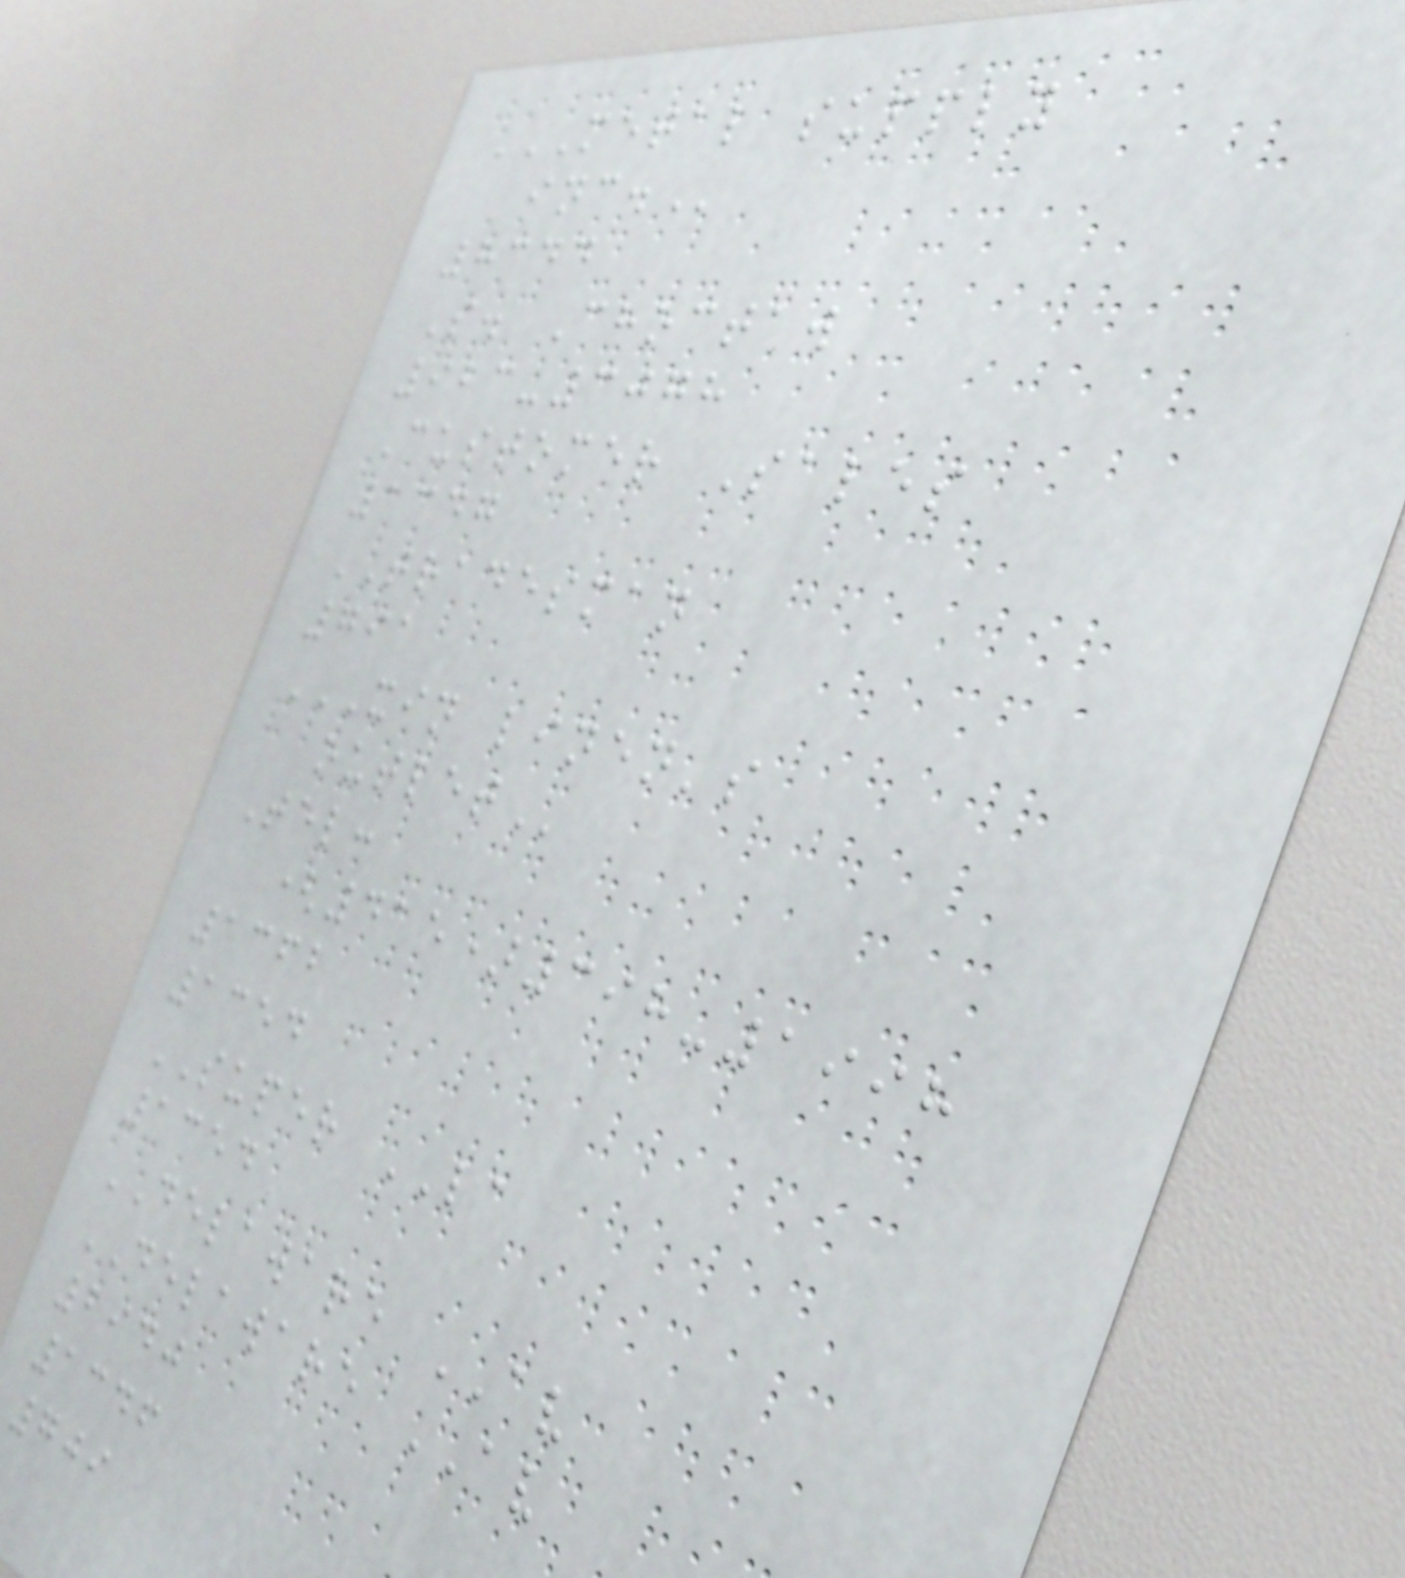METAL SUPPLY
INC.
8344
S. Choctaw
923-3078
Customer Sales
1347
TRADESMAN
791
XIN LINEN'S
OUTLET
Tel:
(415)398-1998
1362
1354
SUPER LA
1354
DELAWARE AV
DELAWARE AV
2940
1346
709
